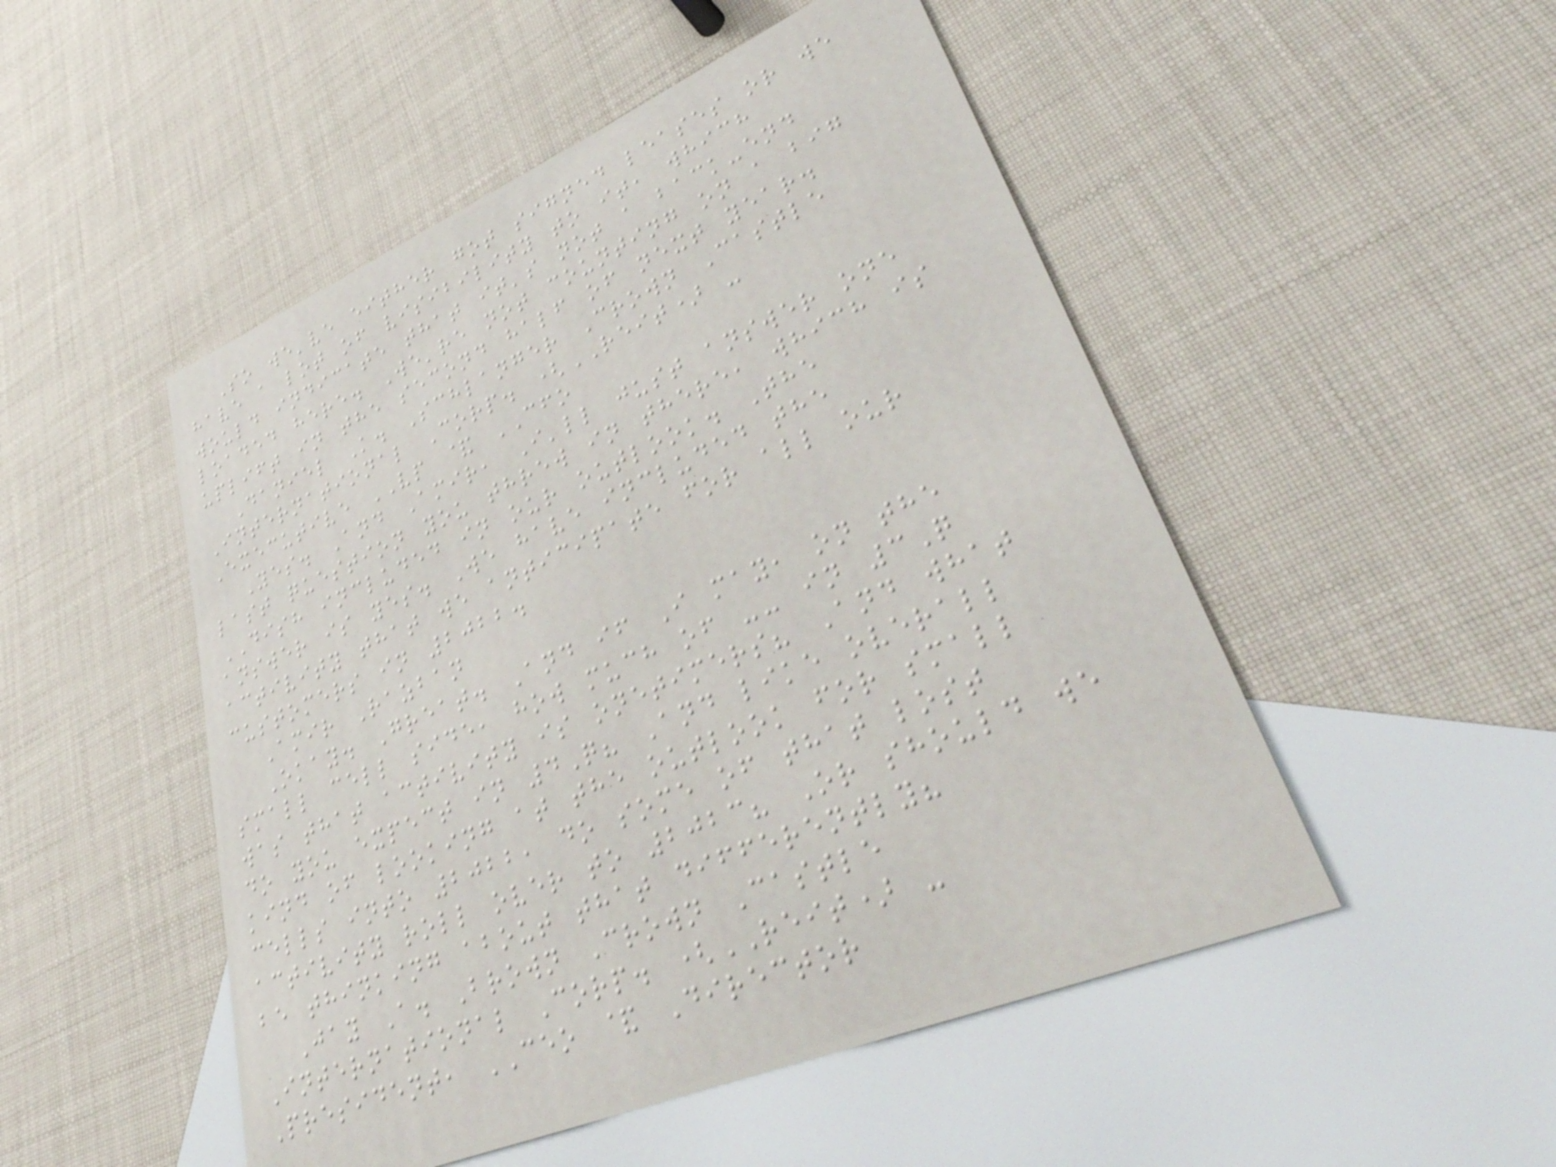So we've either got signed leases or we
have a lot of visibility to it, which
would indicate that it's not a back-end
loaded here. We're not counting on a big
uplift in the second half of next year.
Daniel K. Schlanger Crown Castle
International Corp. (REIT) -
Executive VP & CFO
Yes. And Amir, I'll just answer one
last question you threw in there, which is
DISH included in our outlook. The
answer is yes. We have included the
activity that we anticipate for all our
customers in 2022.
Amir Razban
Okay. Great. And if I may, on the
small cell side, how much of -- in 3Q
was that activity is onetimers? And what
do you expect in 4Q? And like overall
kind of looking at the outlook for small
cells into 2022, do some of that lost
activity roll over to 2023? Or should we
be thinking about that differently?
Jay A. Brown Crown Castle
International Corp. (REIT) -
President, CEO & Director
